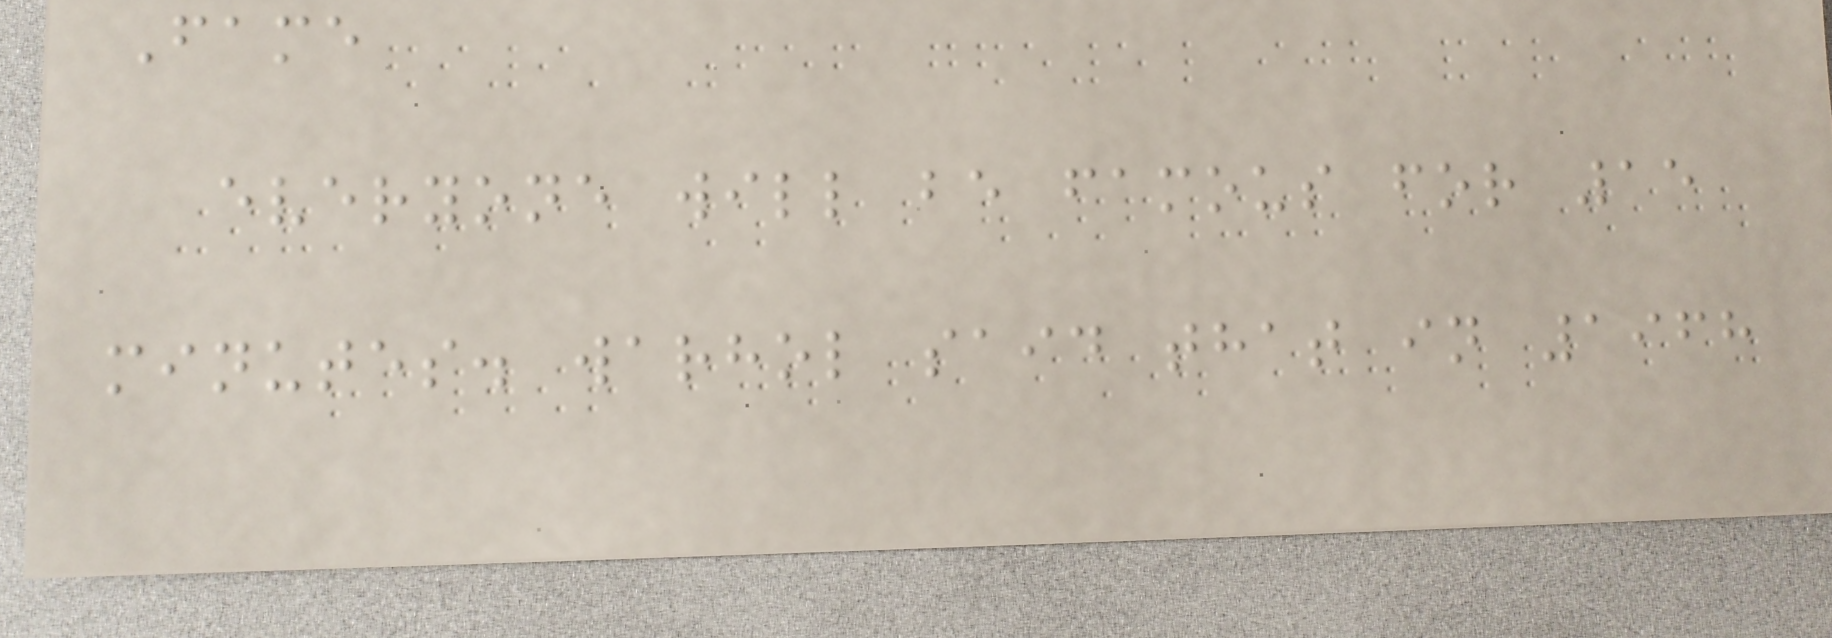Fame
everyone will be famous for 15
minutes. warhol said that in 1968
